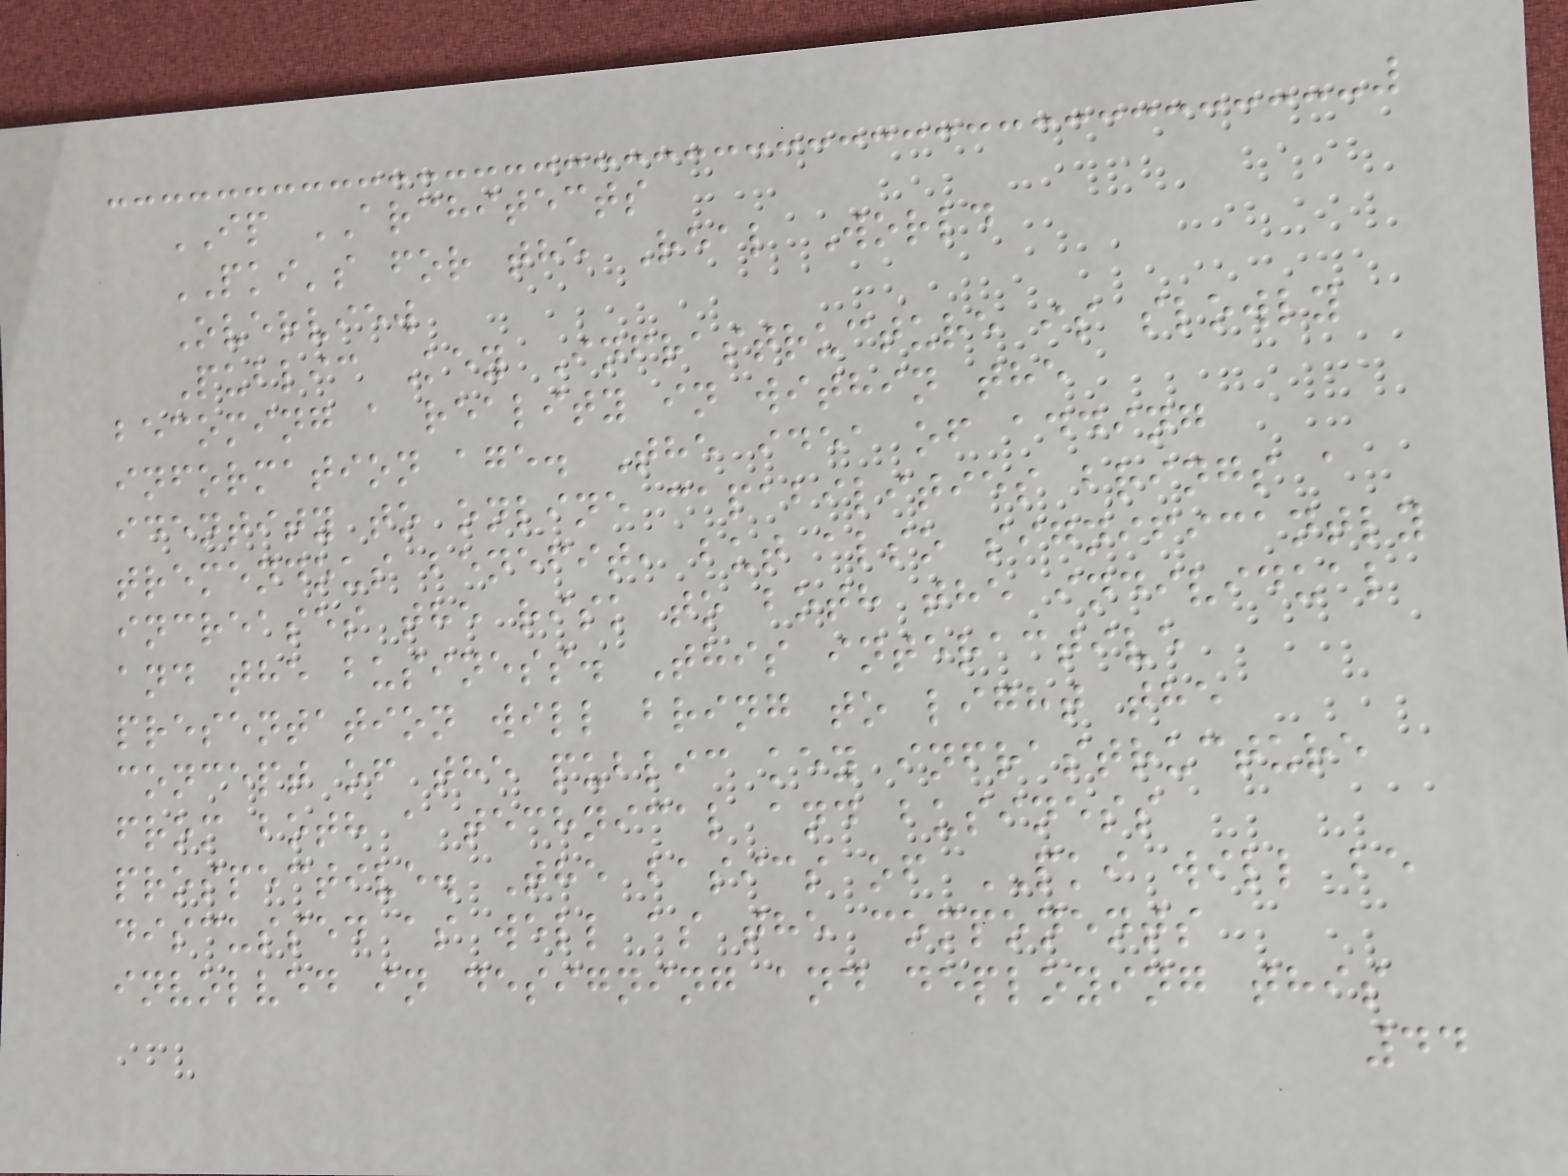IP ARCHITECTS
PKI's for the Real World
Overview
Public Key Infrastructure is slowly
becoming a reality in within the
information age. The idea of adding
identity to online capabilities brings a
tremendous benefit, but also significantly
increases the risk to both the individual
and the business. This interactive
presentation will bring to light the
concept of the public key infrastructure
from both a technical and business
prospective. The basics of PKI will be
discussed as well as the components
involved in designing and deploying this
44
